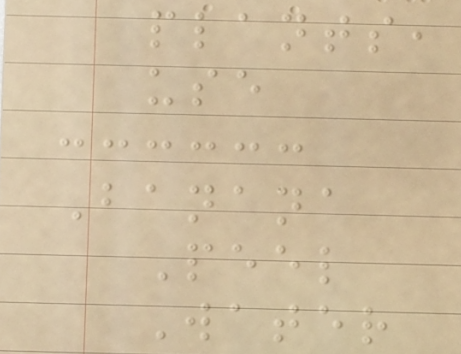plants,
use
Banana
Peel
Water
